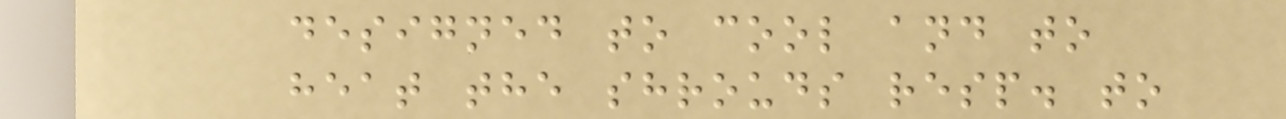designed to cool and to
heat the shrouds resp. to
